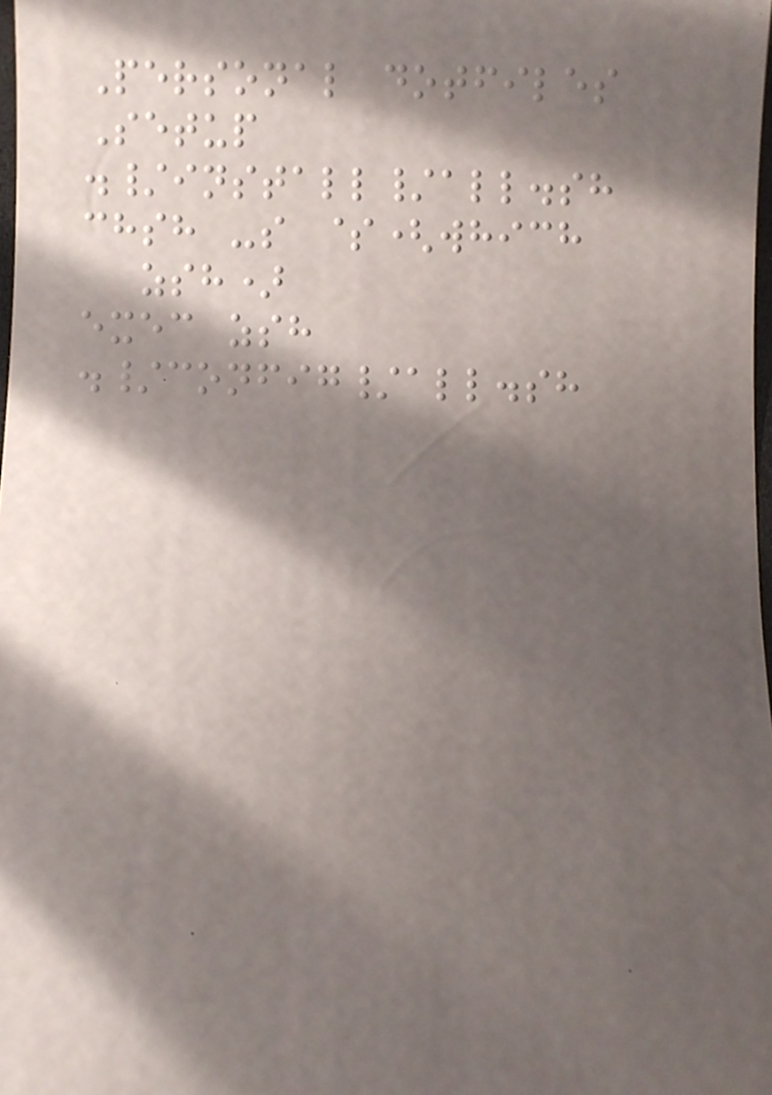Personal dotfiles
Setup
./install/all.sh
chsh -s $(which
zsh)
exec zsh
./config/all.sh
